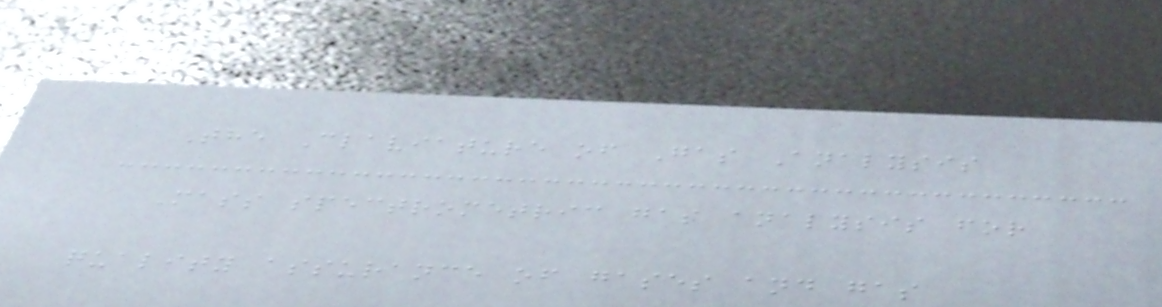The Claviature of Gas Analysis
Mass spectrometric gas analysis for
quality assurance of gases and gas
